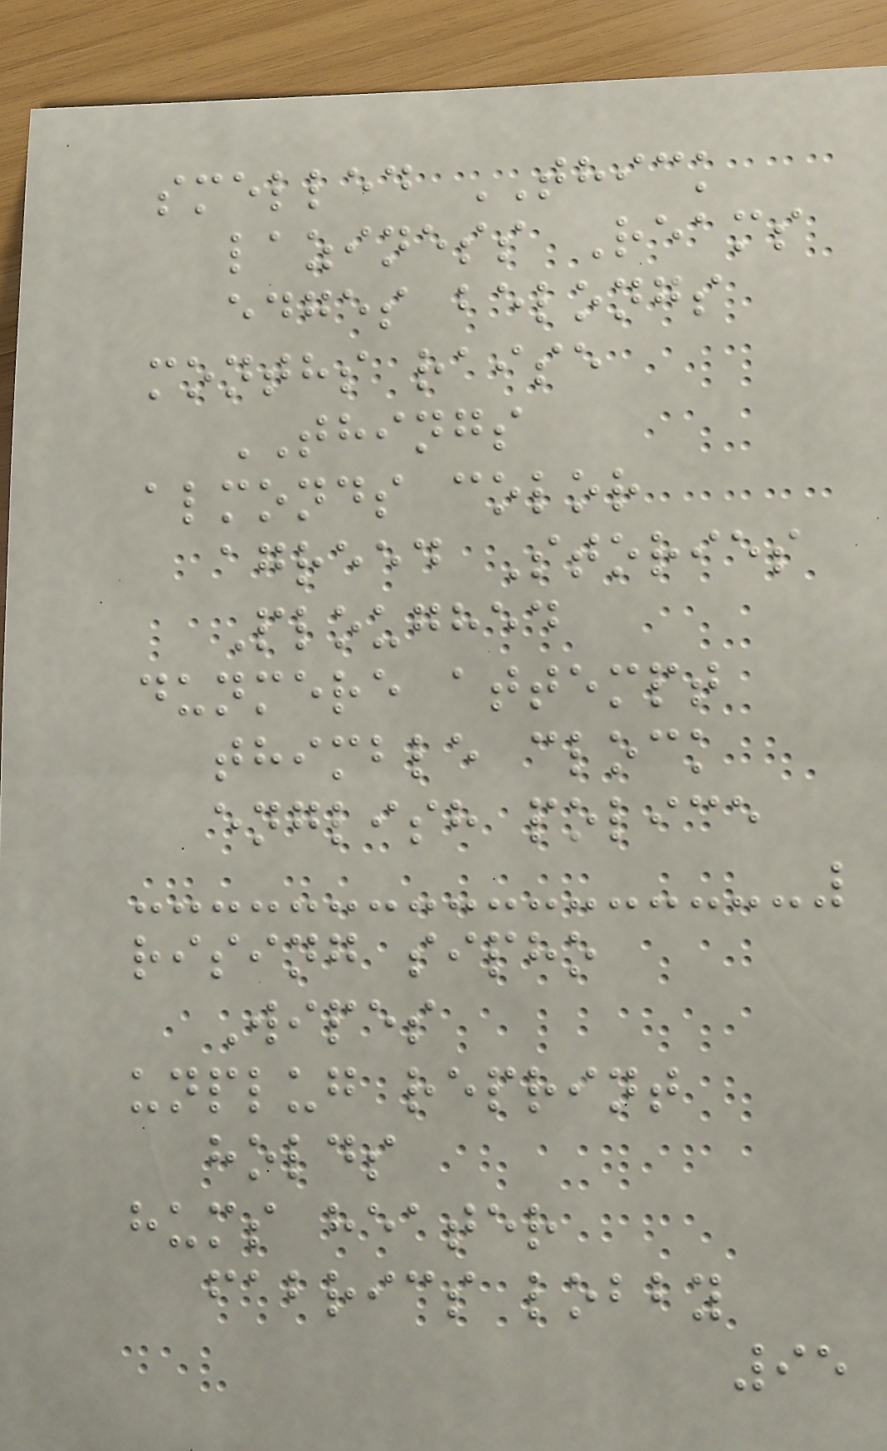smelled THICK
laziness Reams
edges belongs
months raise
THINGS
almonds color
agreed Stories
Ploughed
dunmere attempt
thimble clock
english police
rising sipho
Wipes
unplug reprint
holds
hums heater
fabrics lobby
95
